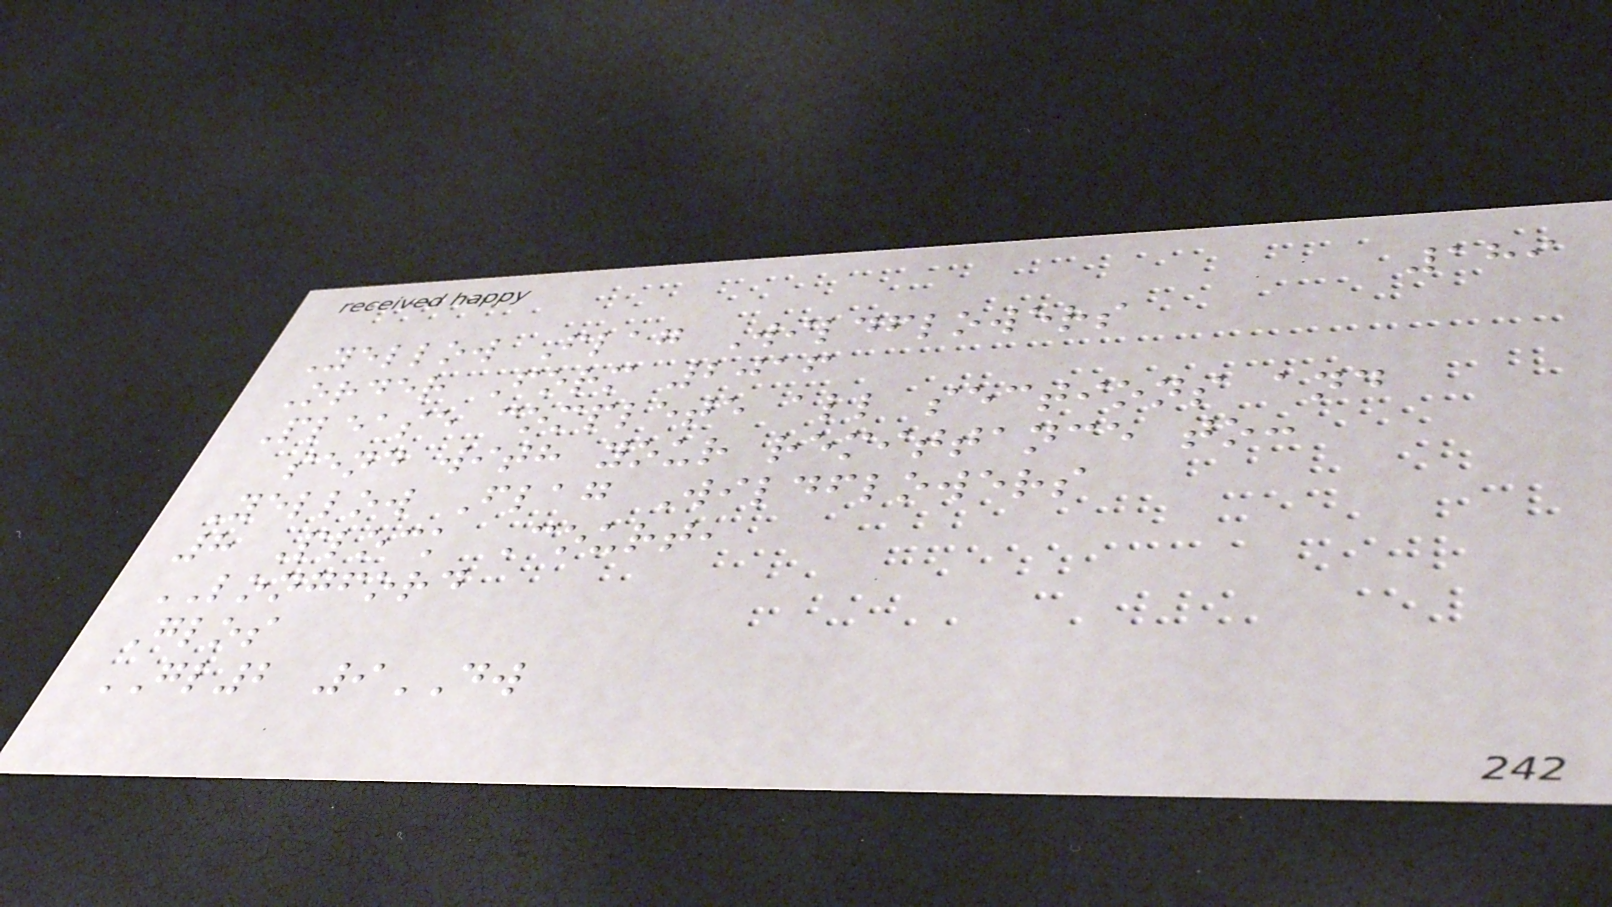189
Yellow Flag Wildflowers
Order Form 2016
Please complete all sections and
send with your remittance to:
Yellow Flag Wildflowers
8 Plock Court,
LONGFORD
Glos
GL2 9DW
